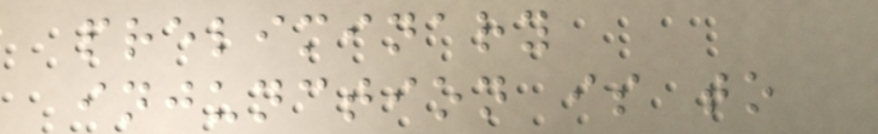preliminary
injunction is to
